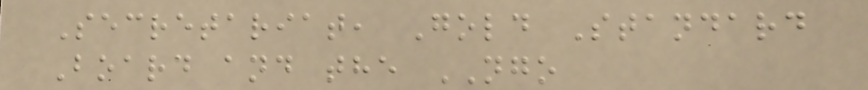Secretariat, Gold Standard
Board and the NGO
